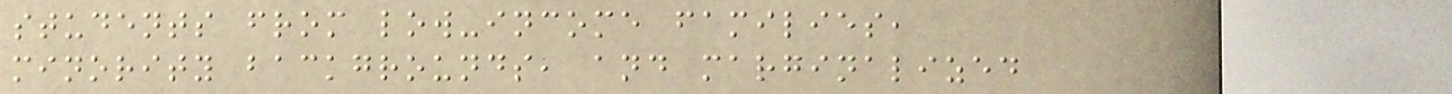students from low-income families,
minority backgrounds, and marginalized
